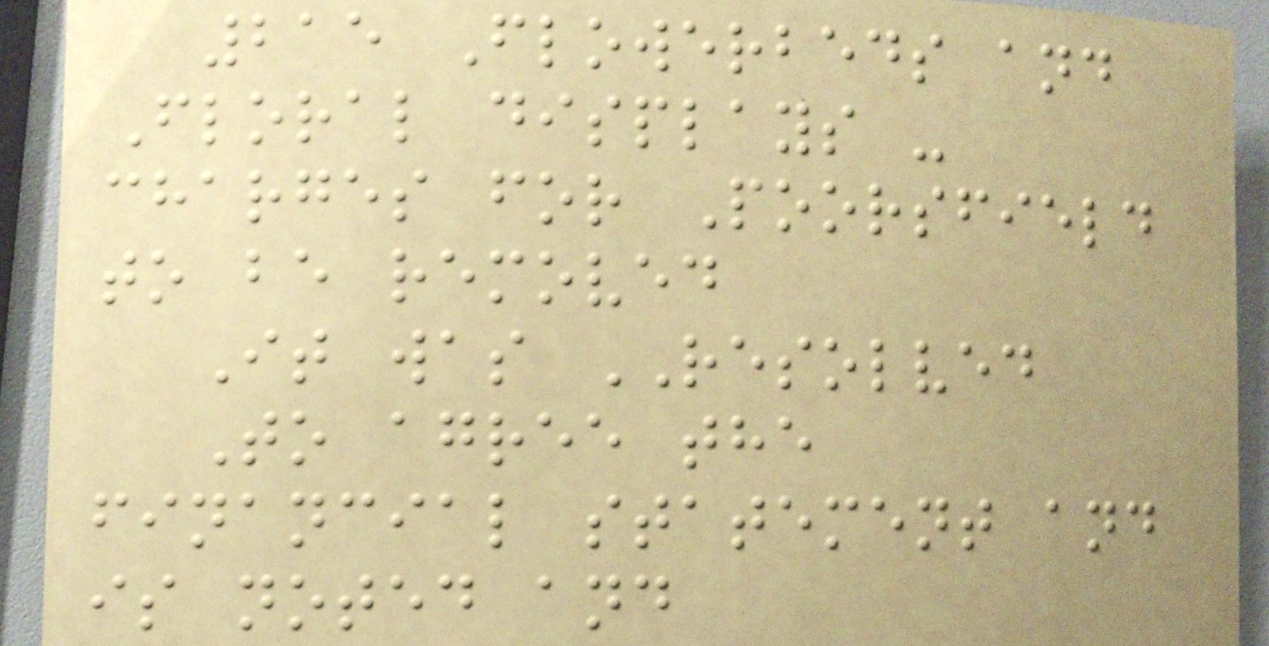215 Flowerbeds and
Floral displays -
charges for Poorsfield
to be removed
It was RESOLVED
To agree the
financial statement and
is noted and
